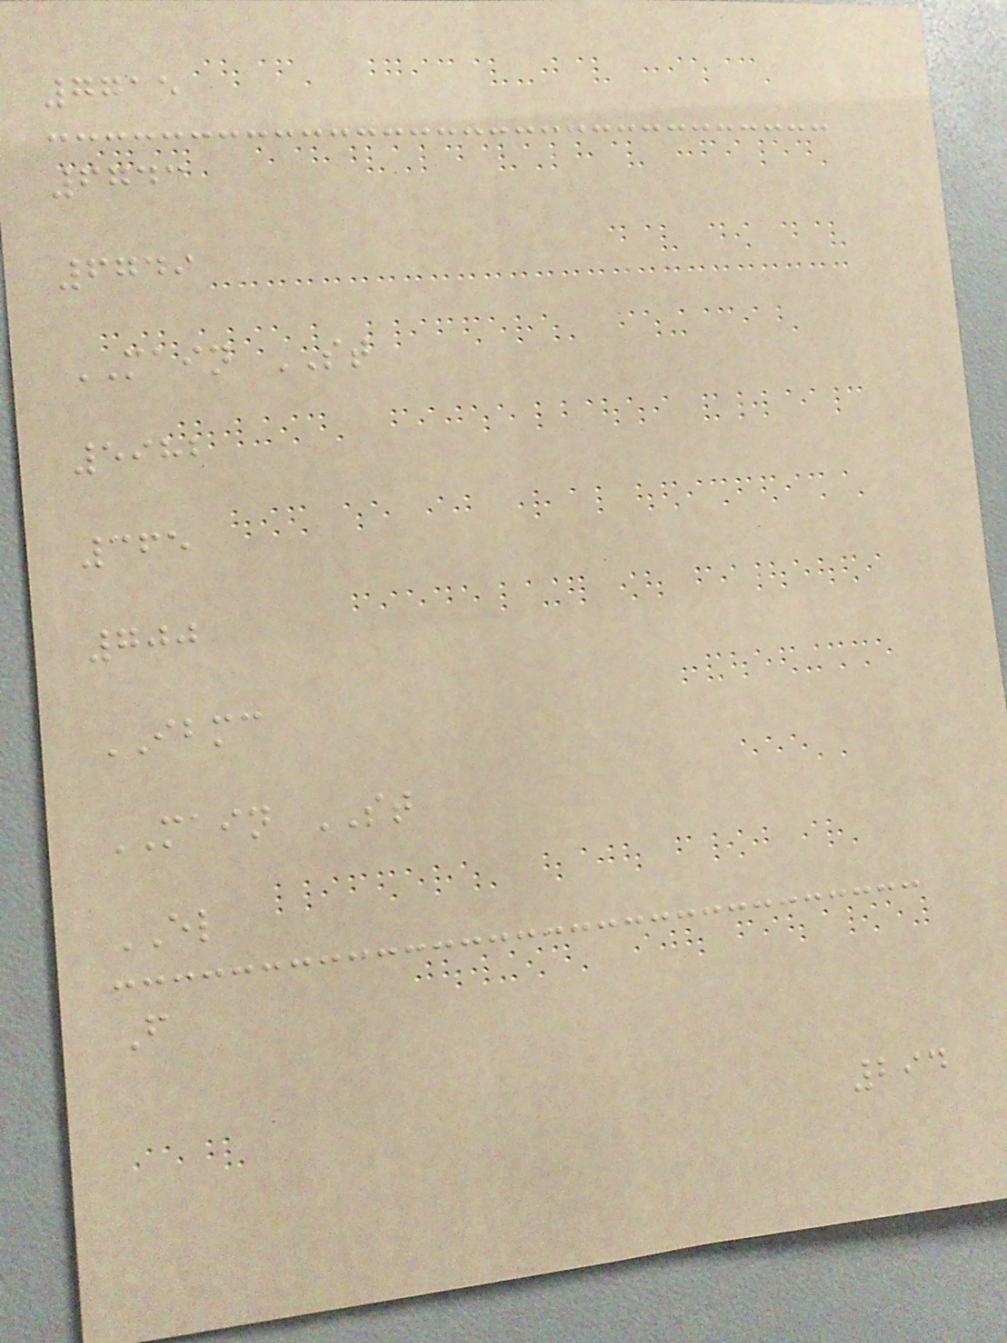7715
6743
6749
MAIN ST
5982
365
700
IBMC
MAIN ST
EL
F
294
